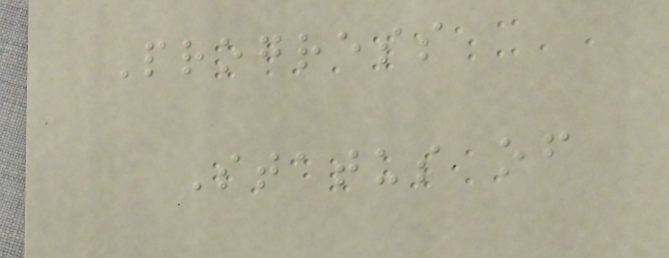Progress
Status of
